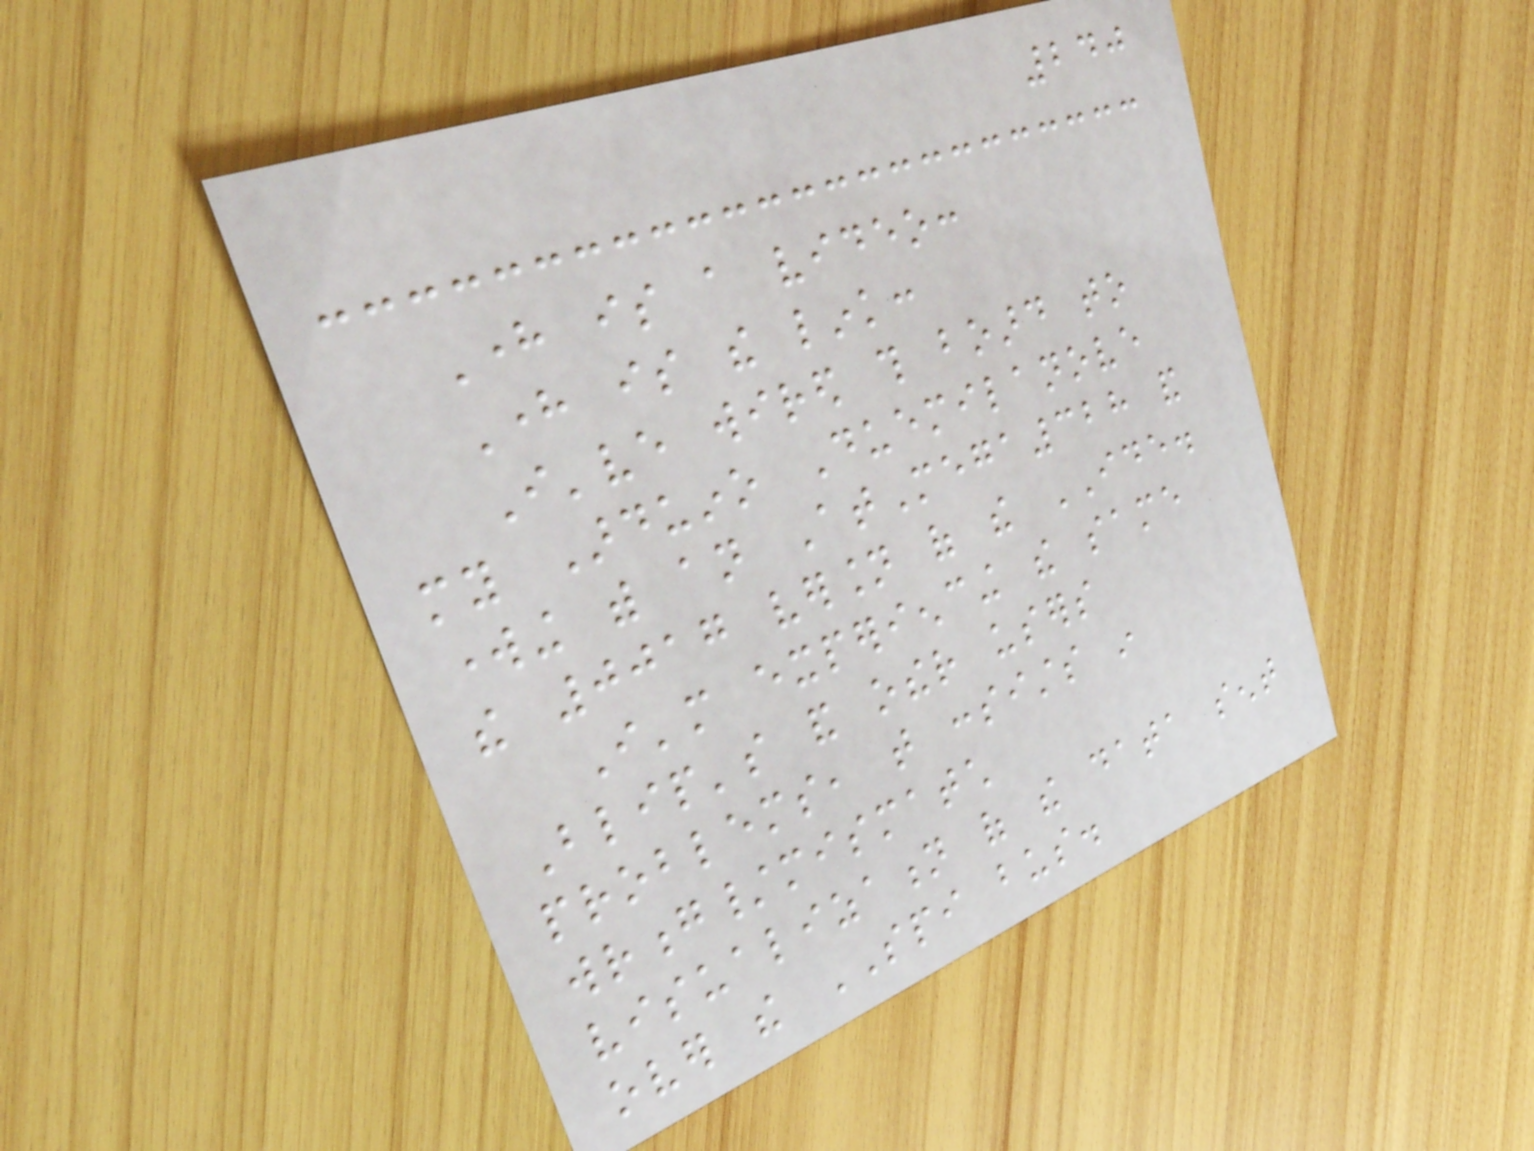240
Here is a video:
Here is the link:
I've wired this board to
my Arduino Duemilanove
working with an AtMega328 and
the 0017 version of the IDE.
I'm experiencing the same
Blip's and other users
problems, that consists in
wrong/mismatch
visualization of the data sent
over the SPI bus.
